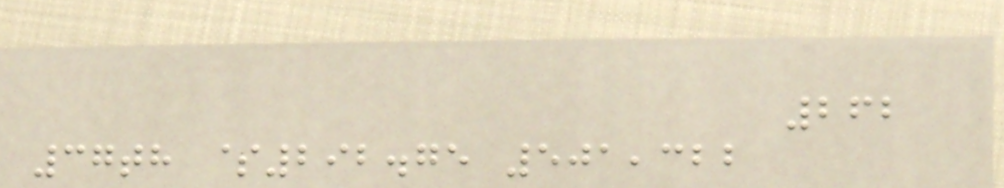262
37th $292.75 501,322
